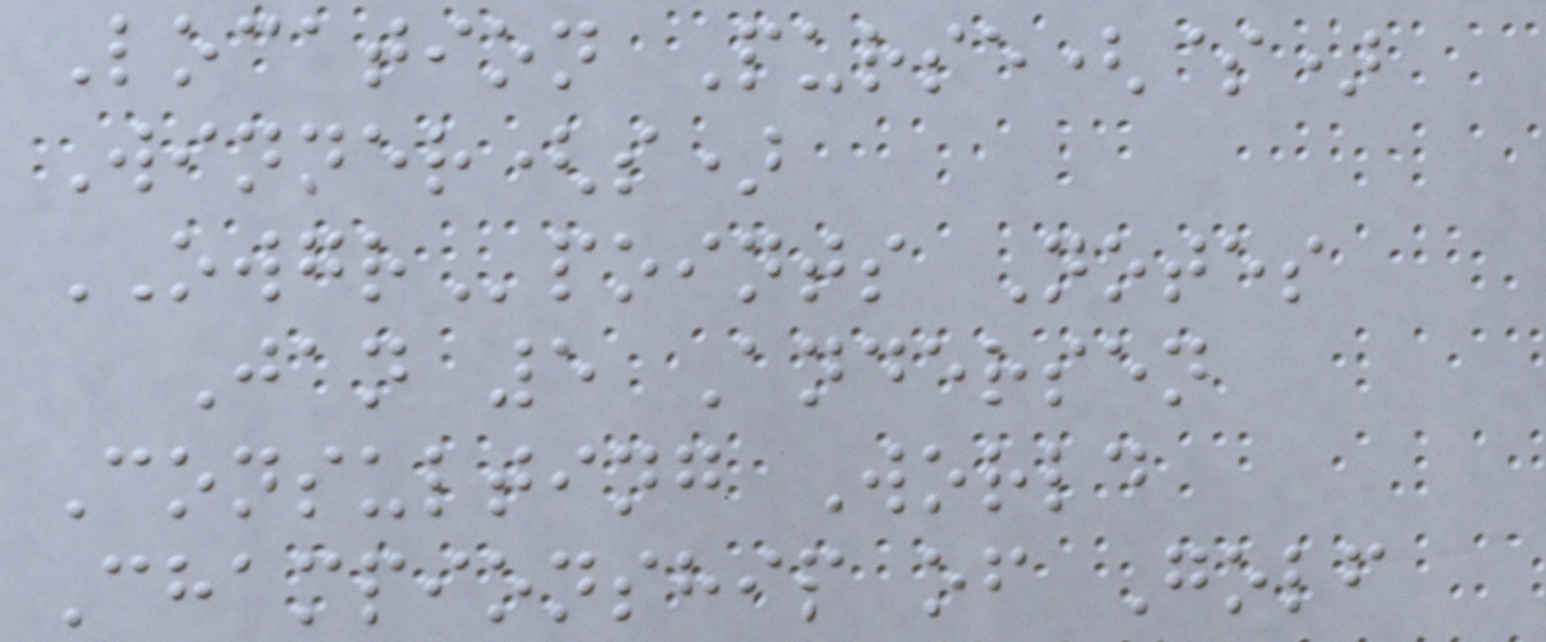Location Purse($)
Winner(s)
OWGRpoints Notes
Jan 5 Andersen
Consulting World
Championship of Golf
